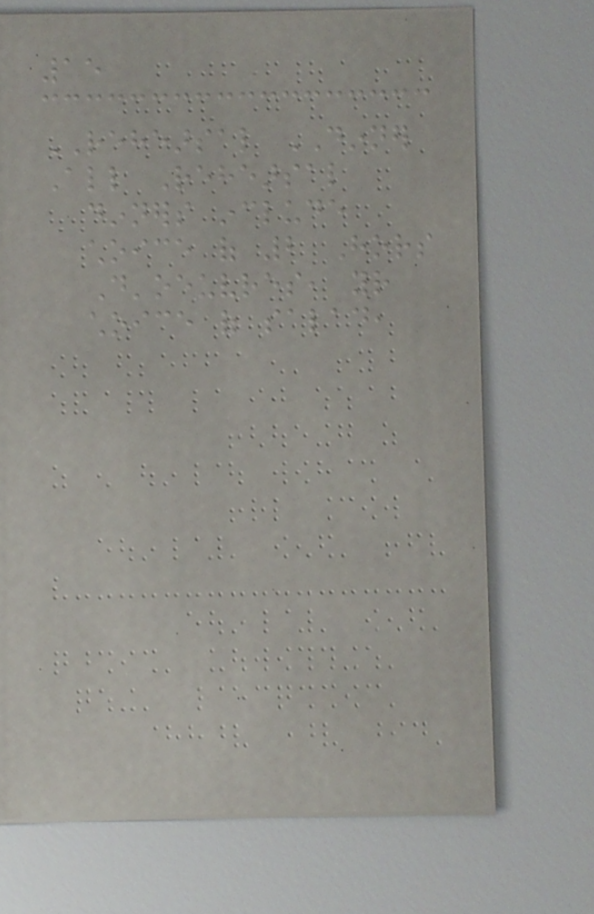15
REHEARSAL DINNER
All Rehearsal
dinners include
choice of 2 Hors
D'oeuvres, your
choice of salad,
